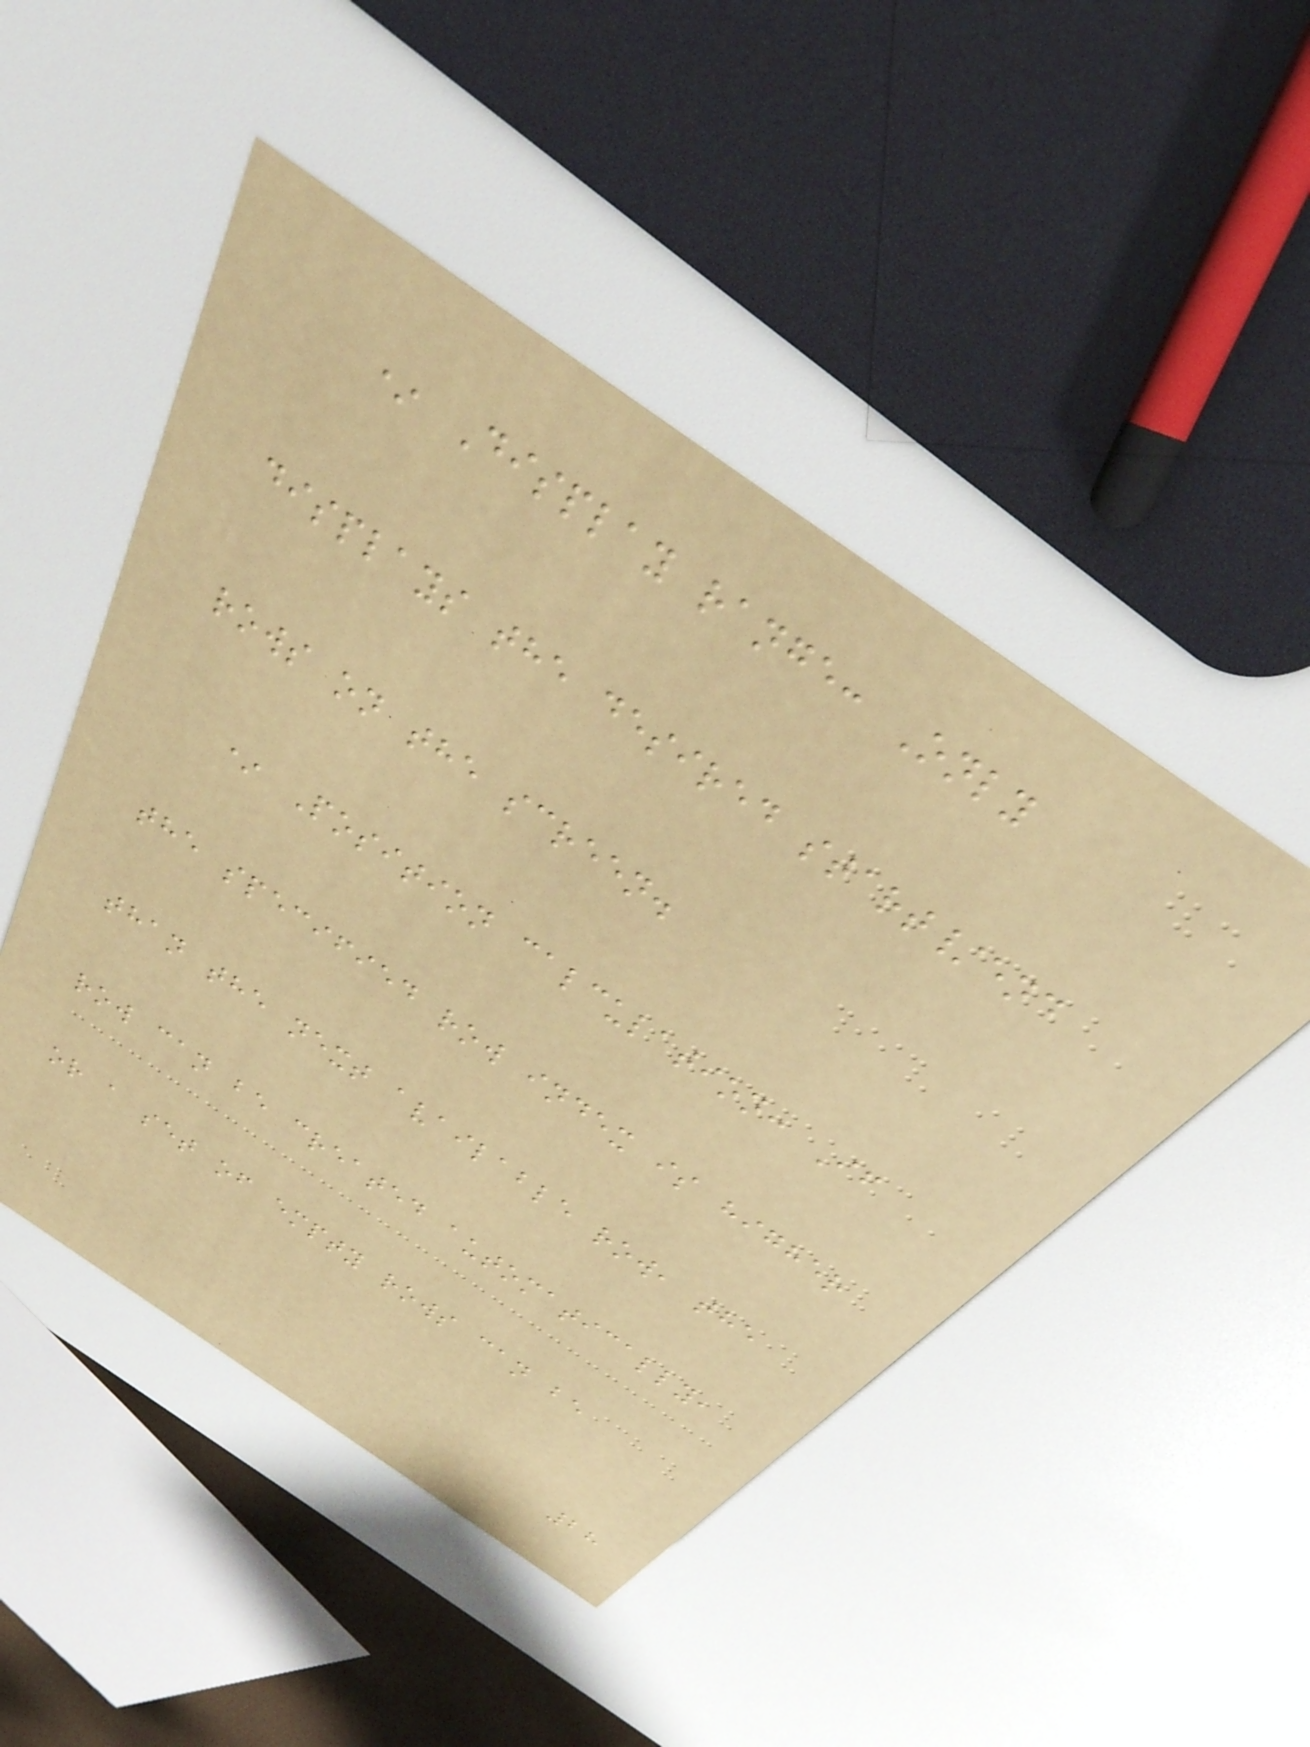* Display range: Only
displays the desired start/end
rows on the screen.
* Position calculation: If
the specified row index is higher
than the next available row, the
row can be created automatically,
or a set of empty rows can be
28
